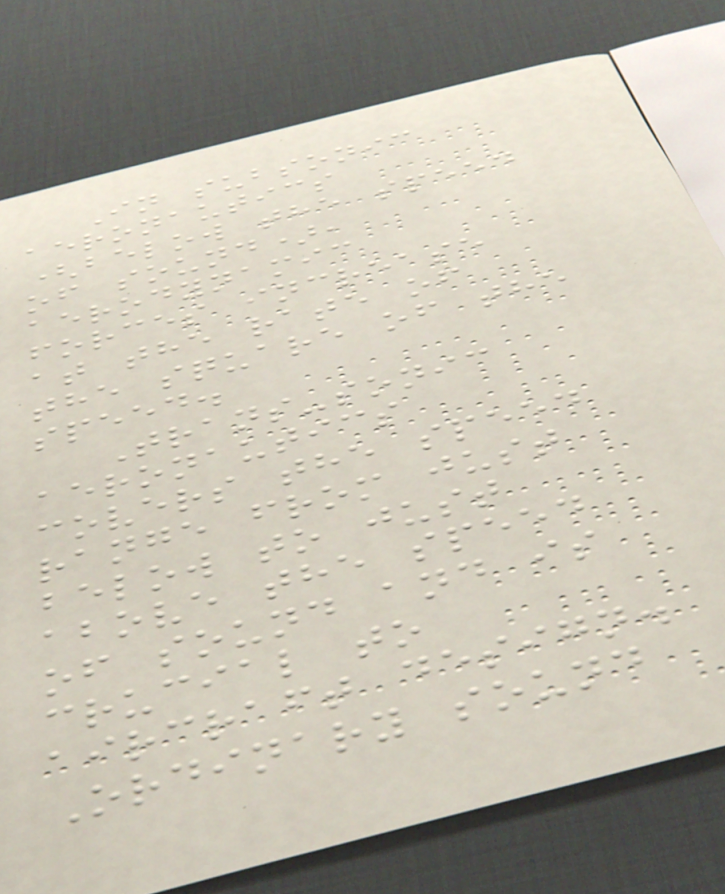In subsonic
aeronautics
(below the speed
of sound),
aerodynamic
forces increase
at the rate of
the square of the
speed.
Trans-sonic
aeronautics
covers the speed
range from just
below to just
above the speed
of sound and is
crucial to
aircraft design.
Ordinary sound
